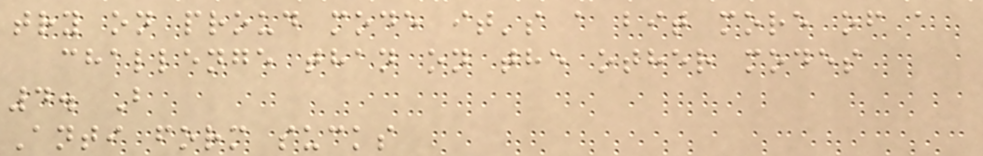try on proud mode it's a bit more of a
challenge than on the other modes
4. B
Anti form sucks
